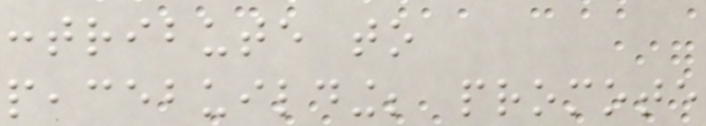contribute to
peacebuilding; promote
